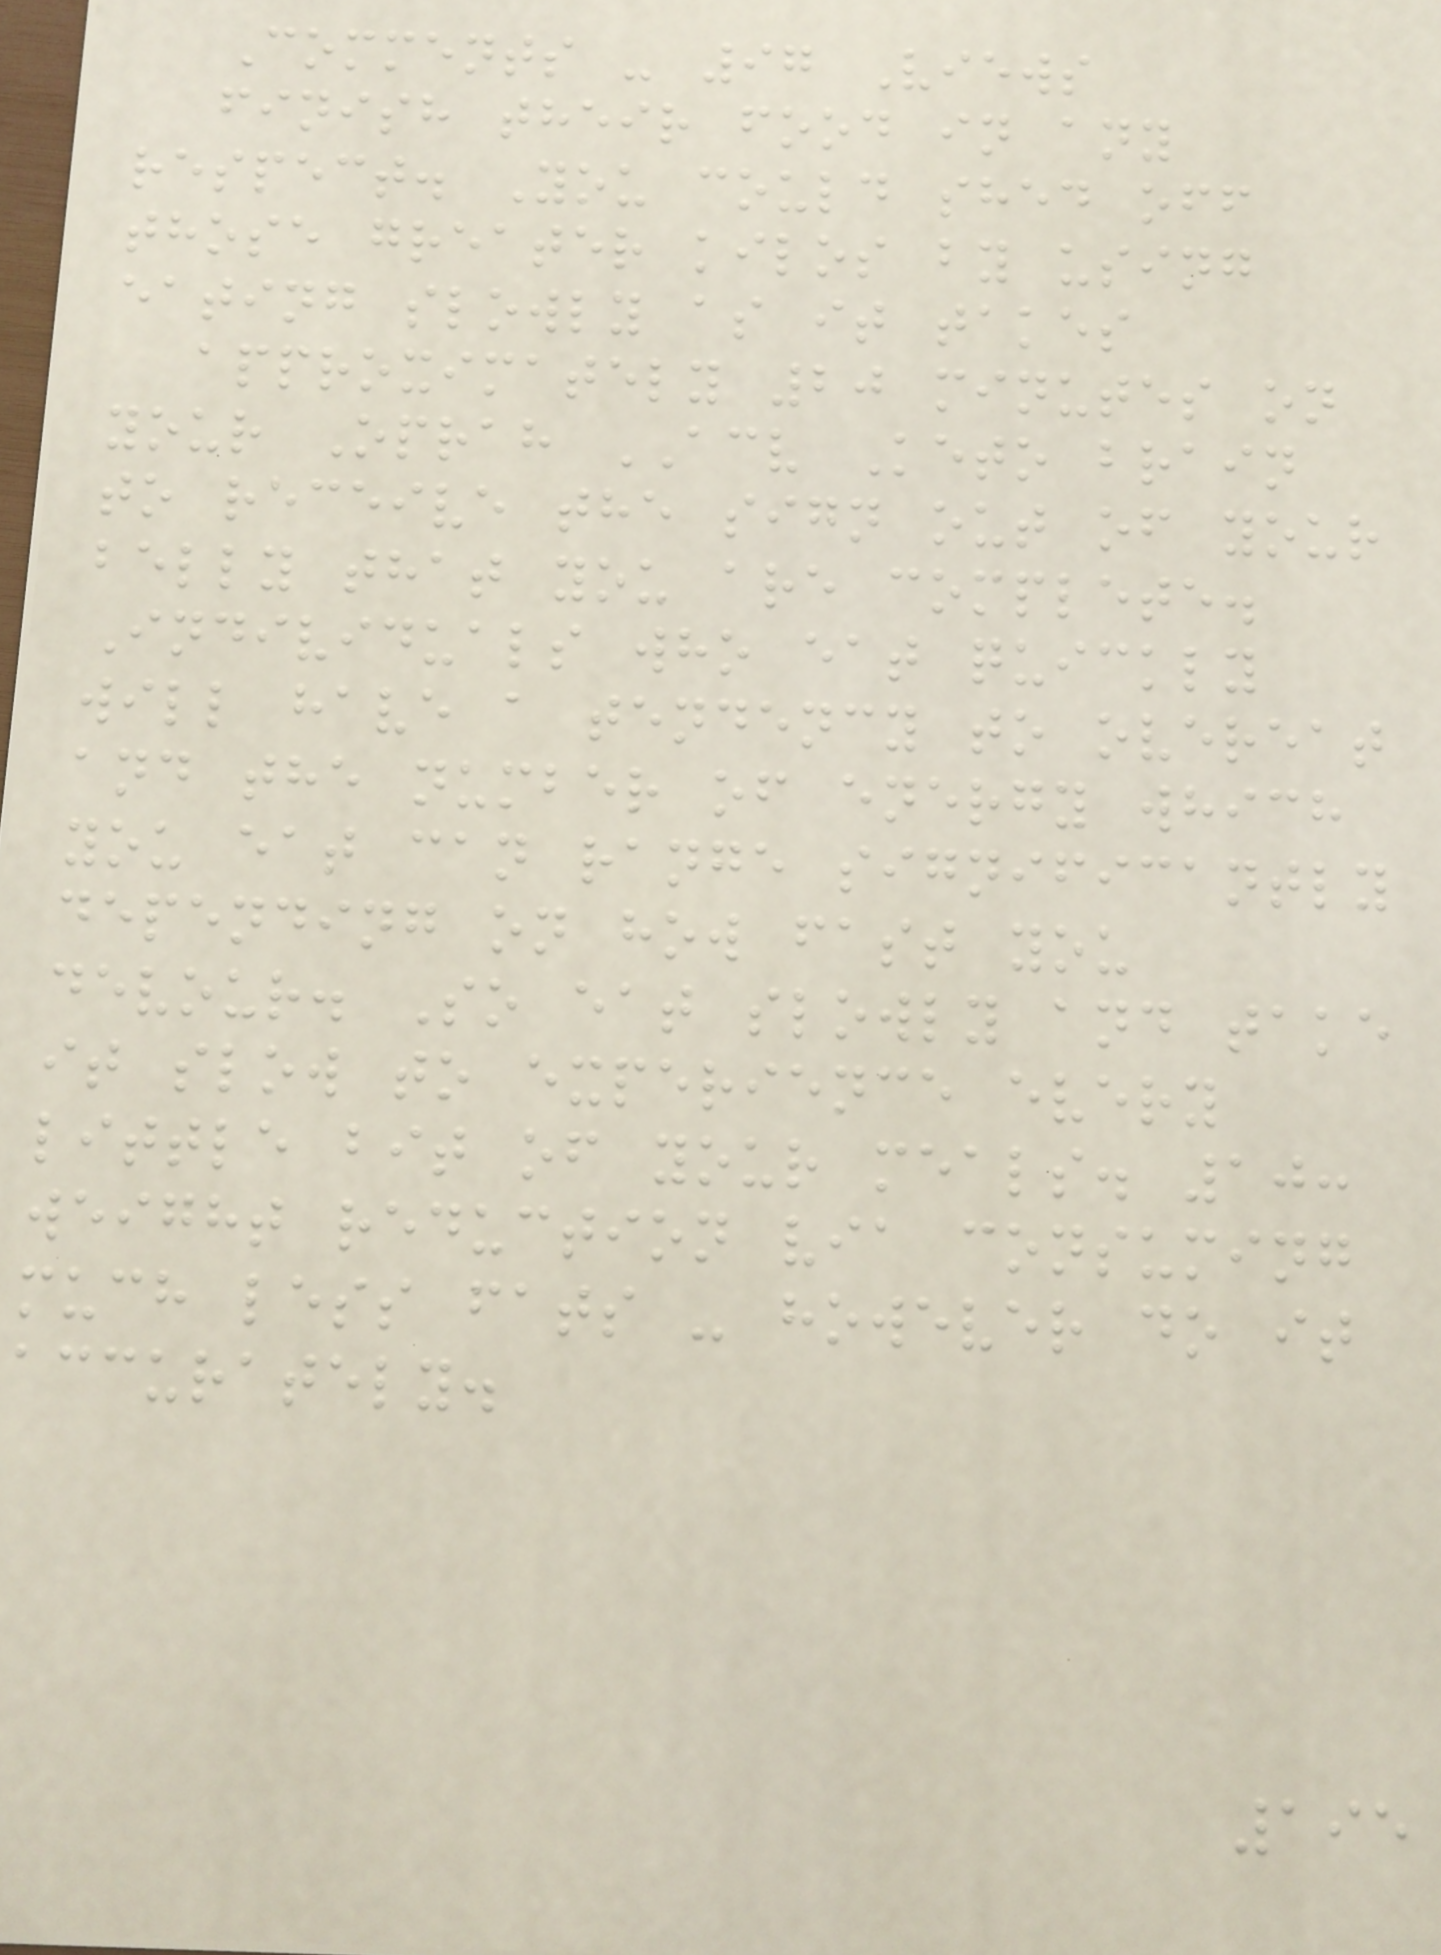Comments - 97 Views
finish their food in any
respect. You could shed off
those greater kilos by using
eating slowly as it takes
approximately 20 minutes on
your Oprah ACV Keto brain
to receive the sign out of your
belly that you are complete.
Individuals who eat quickly
will have a tendency to overeat
and the number of energy which
you eat can range significantly
depending on how fast you
devour. So eat slowly and take
it slow to experience every
little bit of your meals. 10:
weight reduction via consuming
much less fats - however do it
accurately.
195
